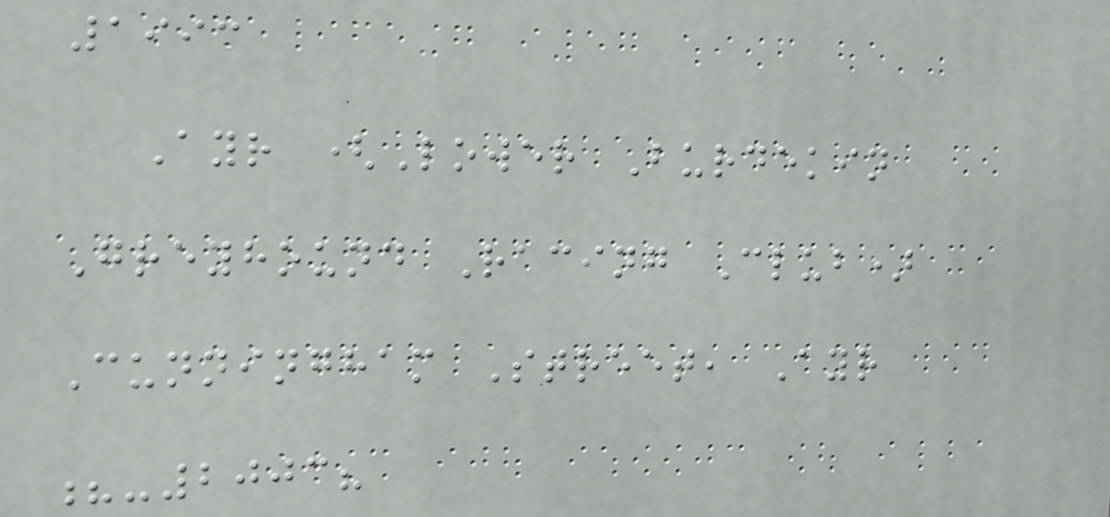1993
Ayr (Lower Burdekin
Greyhound Racing Club)
Cunningham Street, Ayr
?-2003?
